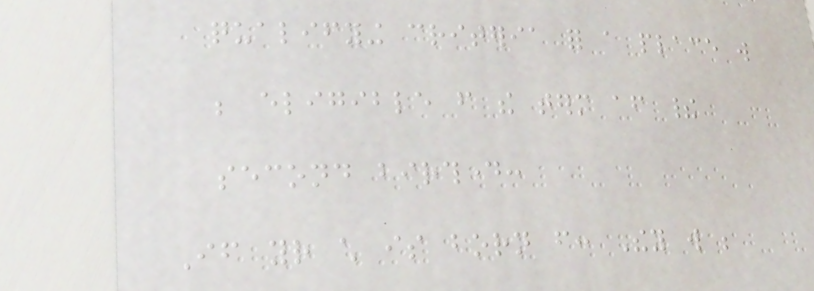qualifying criteria for a place will
be eligible from the term after their
second birthday:
If your child is born from: They will be
